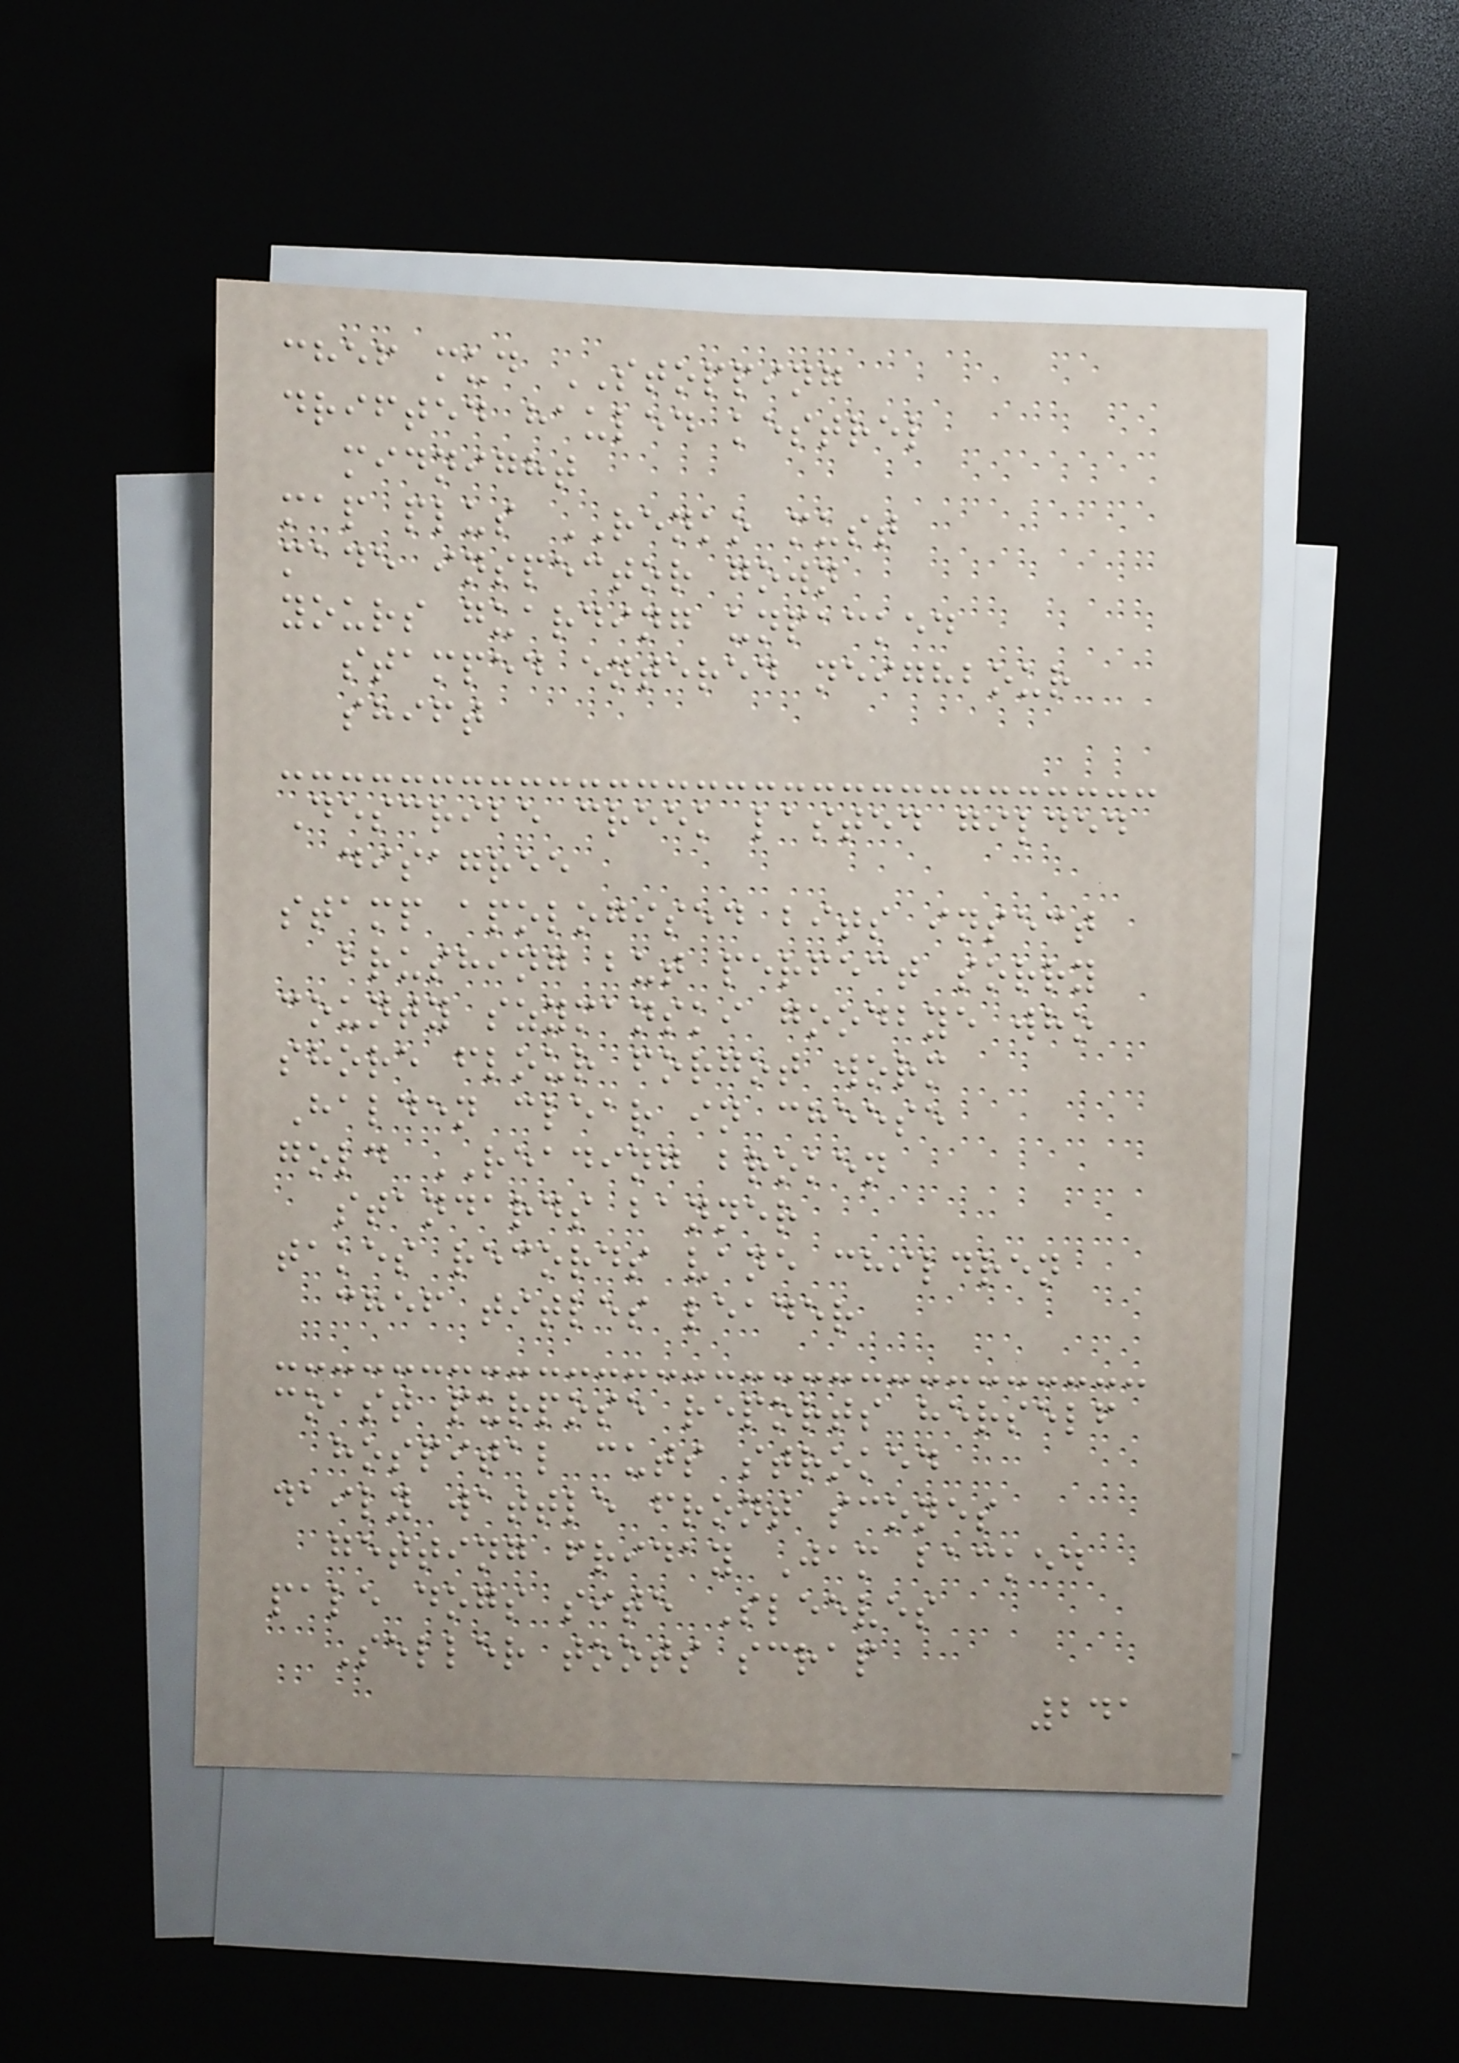chef mud STOPPING
drifted hauled kestrel
midnight
map plus RENKO must
made inspector gown
yours guarding unpacked
stamped entered neighbour
shift
Describe creek lasted gilded
disagree
stamp apologised bits insect
brushing but perfect sorry
county szymanski goodbye who
shore flour forgot worm
Halden clear in cheese
gold READING broken
standards banner
takes records vane children
chef titles leader
coast purpose reports herself
hospital cuts stroked
daily wattle front scones
getting friday Jam backed
pale dogs site Sleeves
Seller toots scrap
241
